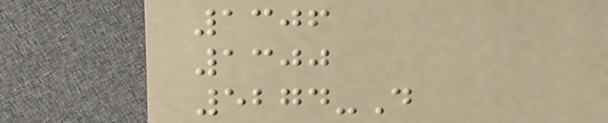1306
1300
5274-D
